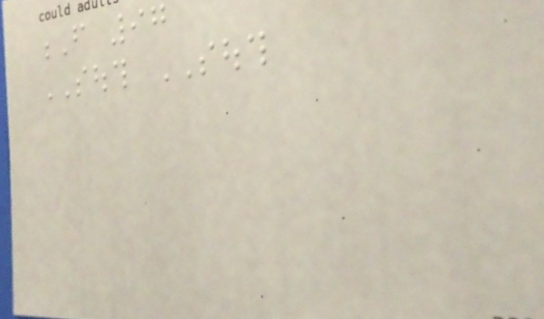F 97
SOUTH SOUTH
